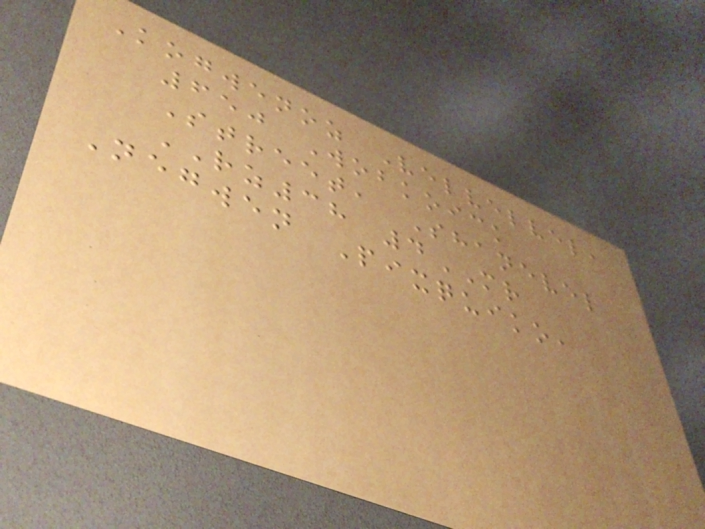Kogwenoz Velvelvel,
650 Wobkoick
Street, Shanevel
RZ38 4MR
Negwen Pixquiko,
